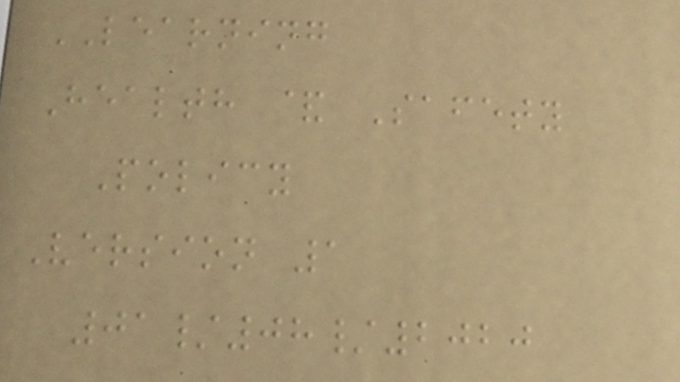LEARNING
Health & Safety
Policy
Version 1
01/08/2020
